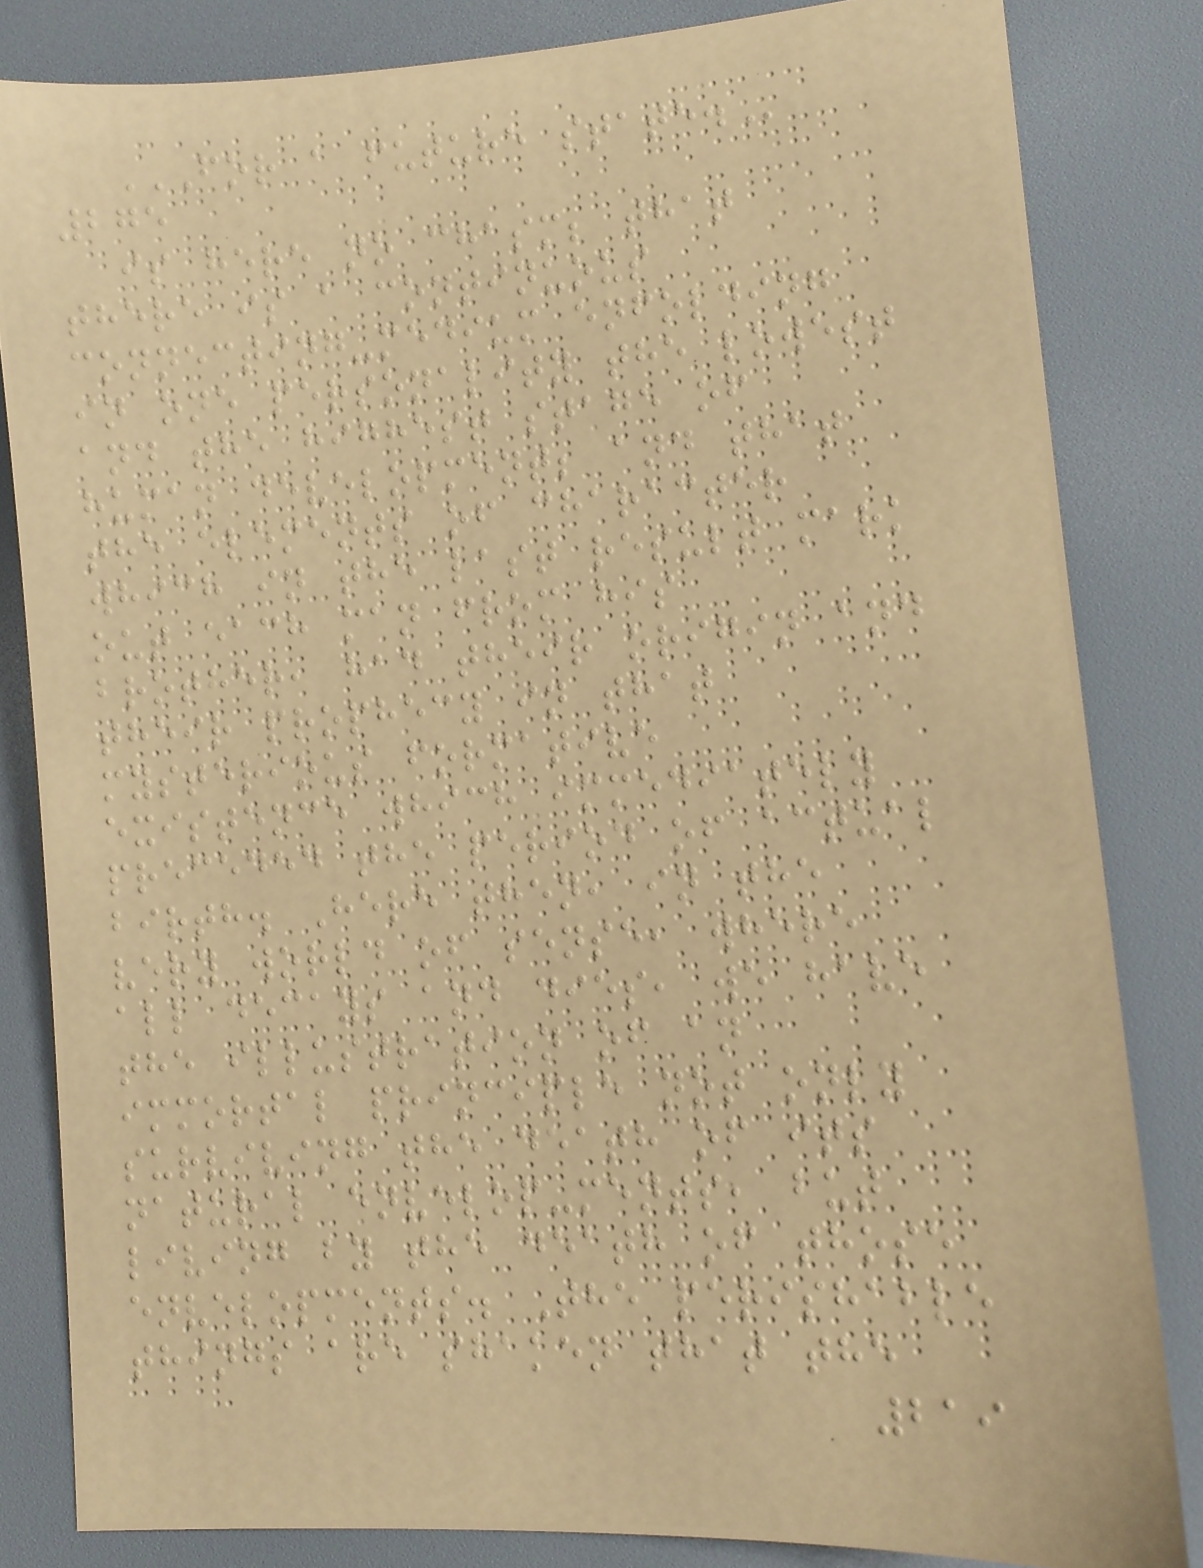FOR A FUTURE STATE.
275
is here no chasm; that
there is a continuous
connecting-medium enfolding
in one personality the lowest
and the highest stage of
human development; and that
the elements of character
which in the last result mark
out each man from his
brother, had their origin and
their prophecy in that
mysterious formative
existence which immediately
preceded the period of actual
birth. Here then, in the
very world of sense, where
all decays and dies, we have
the illustration of an
immortal principle not only
surviving the death of its
natural envelop-ments, but
living by the death of those
envelopments. The perishable
things are shaken that the
219
